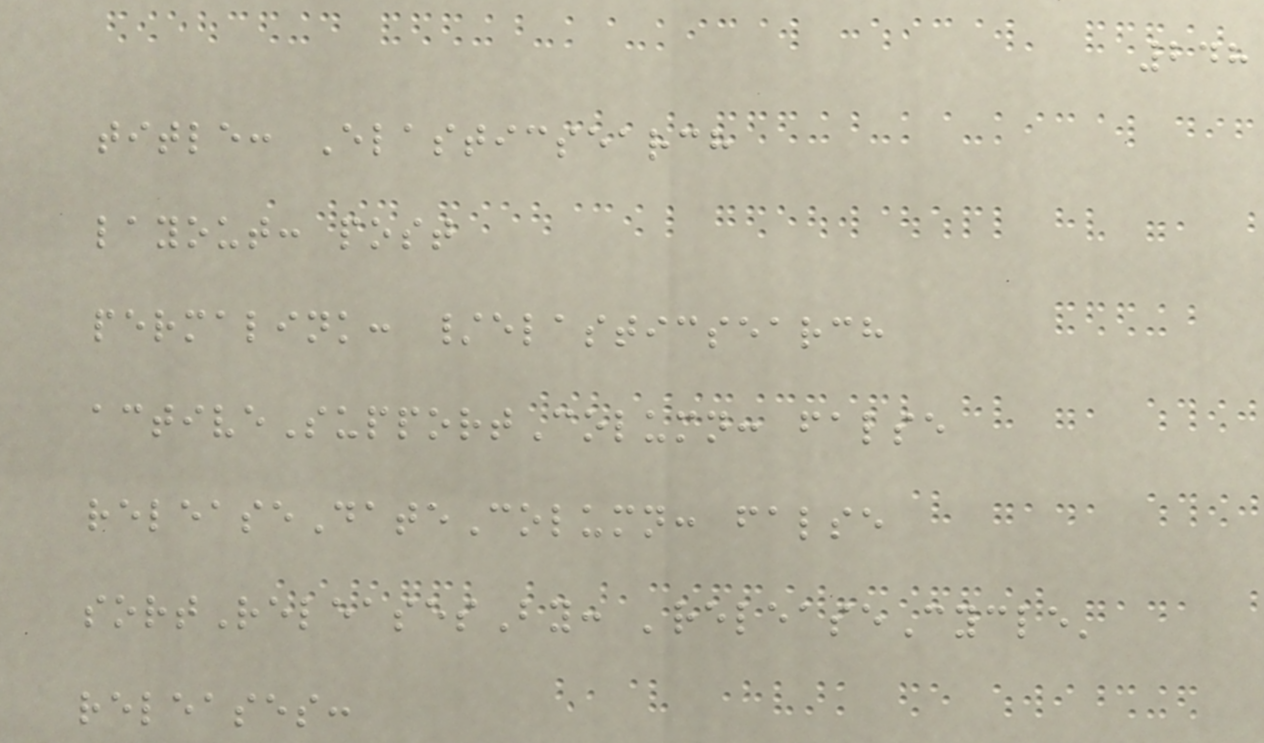248
title: Elasticsearch
layout: post
permalink: /elasticsearch
activeSupportColumn: false
releaseDateColumn: false
sortReleasesBy: 'releaseCycle'
releases:
